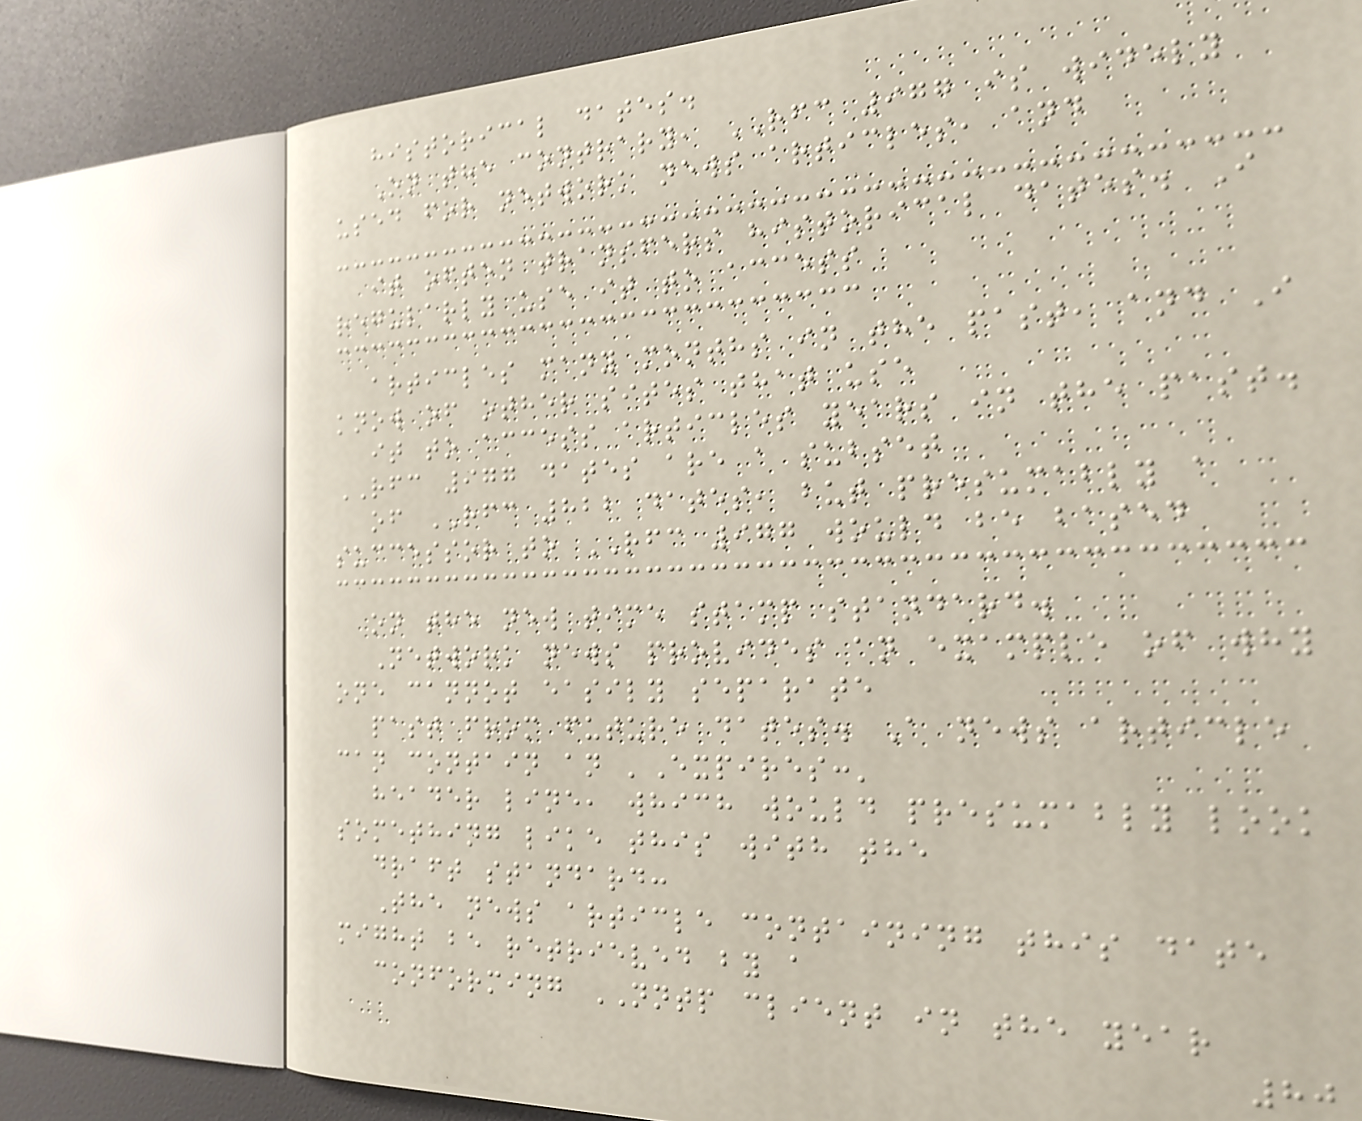historical dates.
On the contrary, RFC 977 is widely
used for network news articles, and
it often transfers historical dates. I
regularly use it to access
articles many months in the past, and I
know of other sites that use
it to access articles years in the past.
RFC 977 dates are a subset
of RFC 822 dates, but presumably a
successor to RFC 977 would be based
on the new time stamp standard.
Network news provides an example of why
one cannot easily separate
past from future dates. A news article
can contain an 'Expires:'
header line, which would presumably look
something like this with the
draft standard:
The news article containing this date
might be retrieved by a
conforming NNTP client in the year
80
